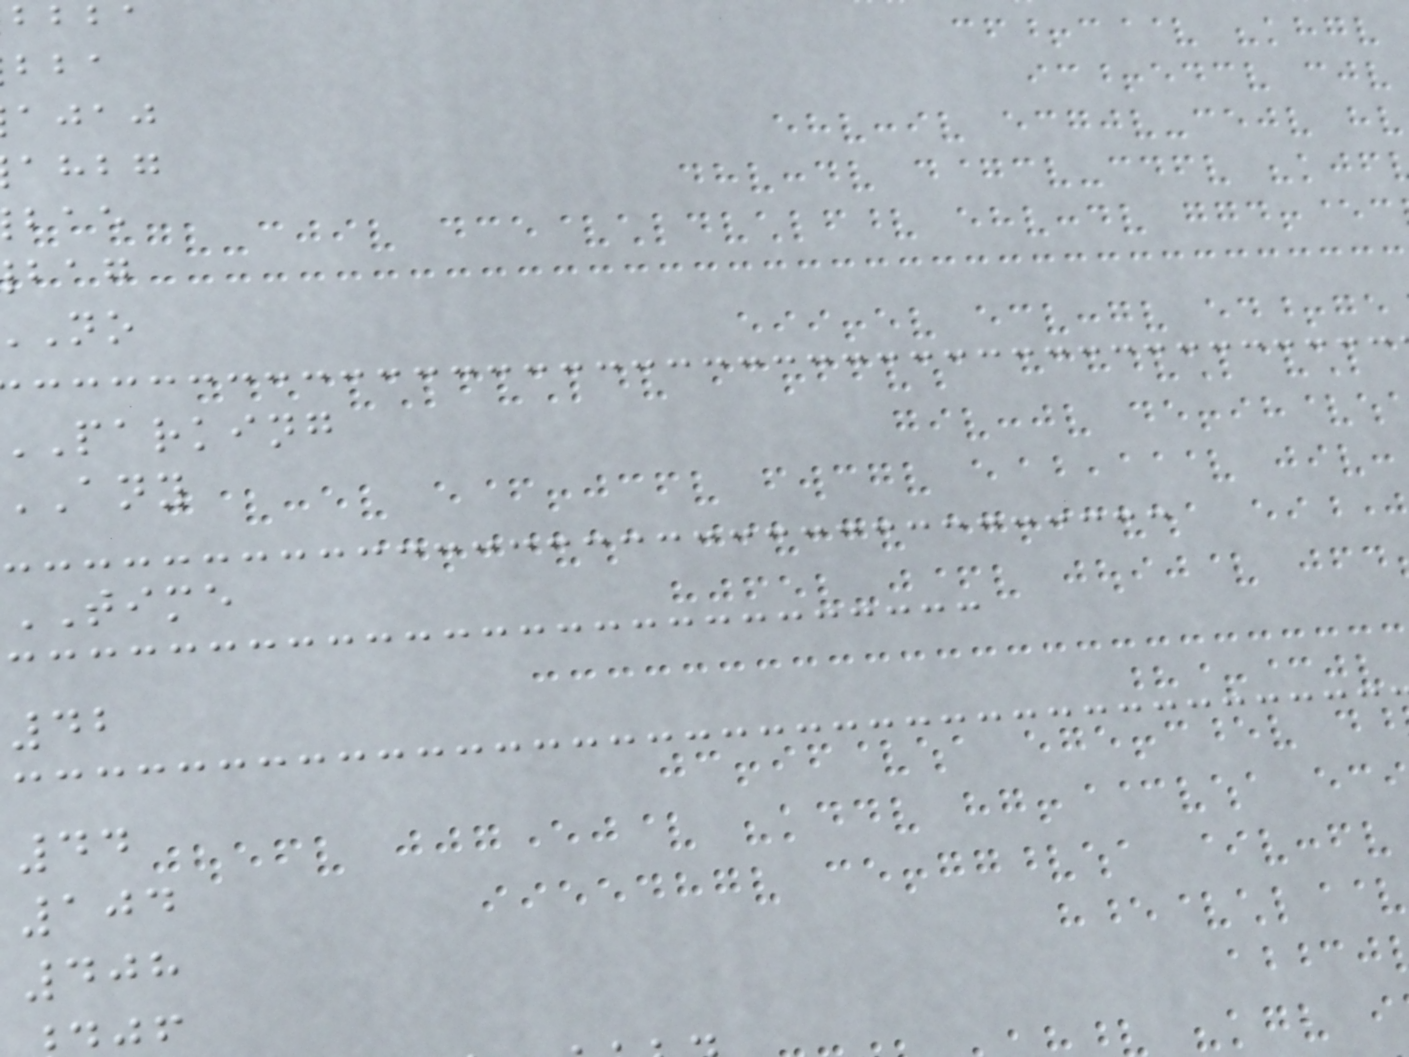bbba
ajaj
ahbg
parking
TIME
42
44
104
408
